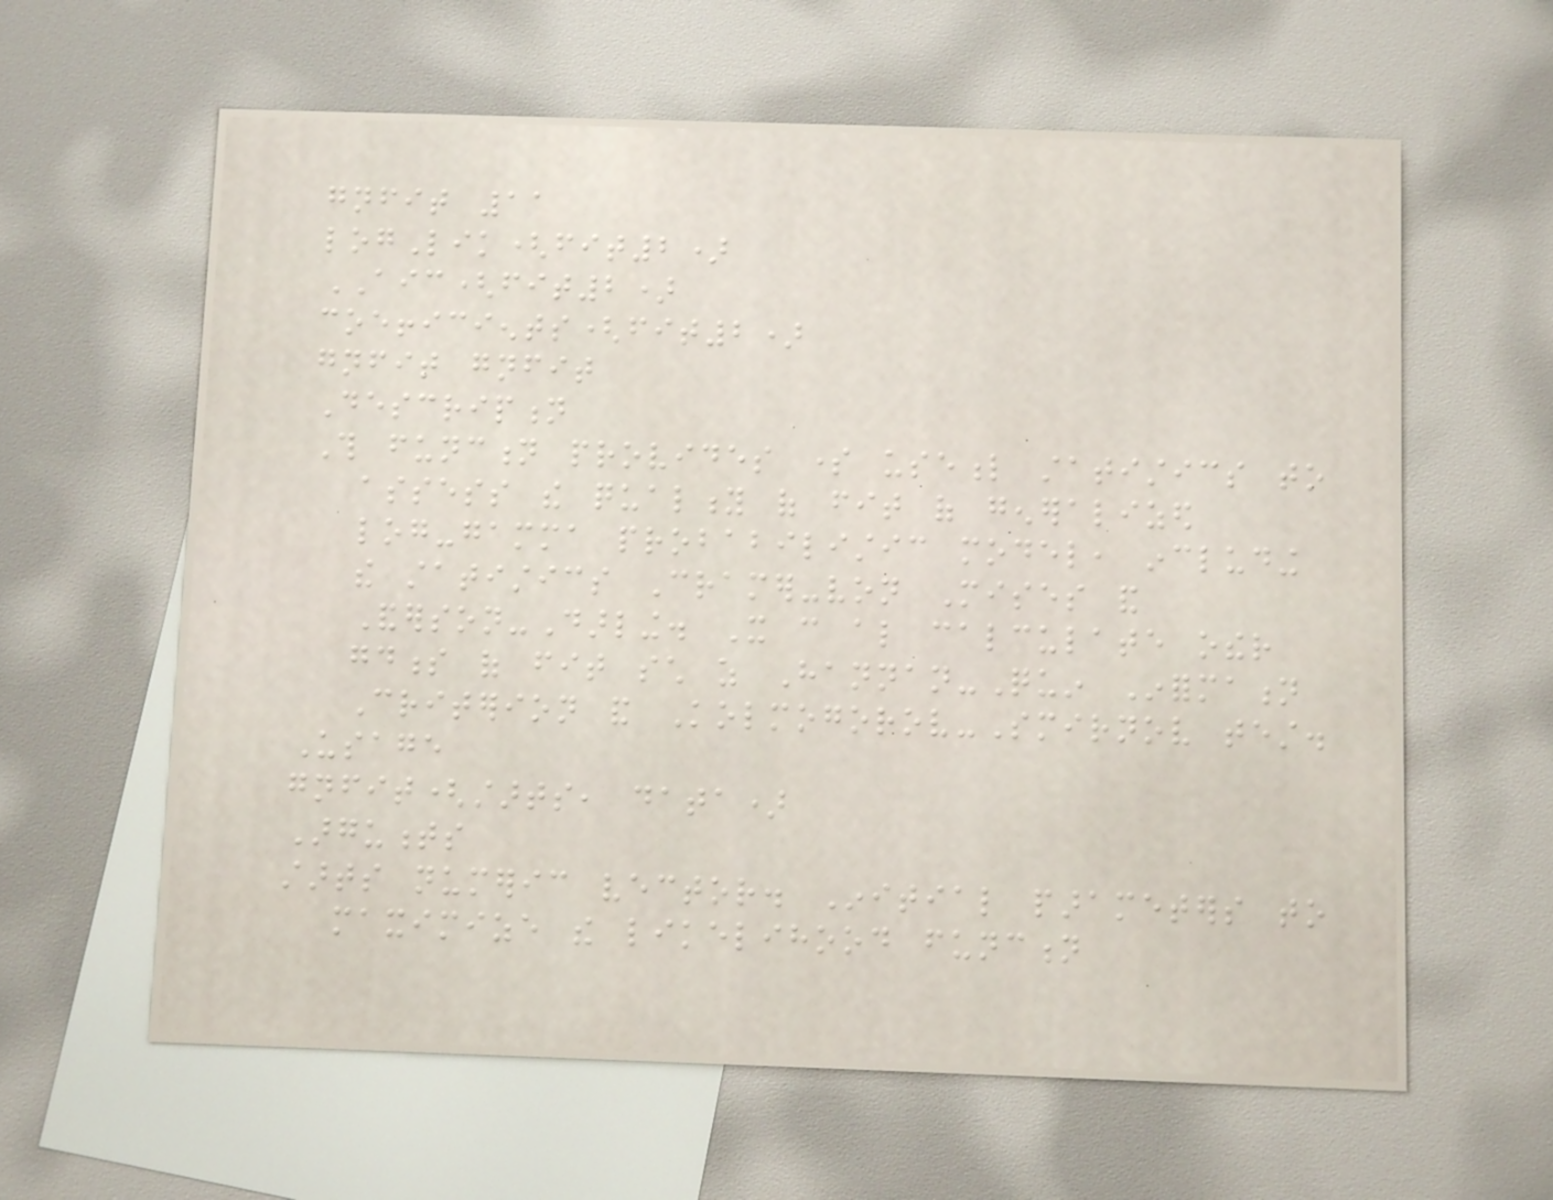gnfit 11
logLik(fit2)
AIC(fit2)
coefficients(fit2)
gnfit gnfit
Description
This function provides some useful statistics to
assess the quality of fit of generalized
log-gamma probabilistic model, including
the statistics Cramer-von Mises and
Anderson-Darling. It can also calculate other
goodness of fit such as Hannan-Quin Information
Criterion and Kolmogorov-Smirnov test.
Usage
gnfit(starts, data)
Arguments
starts numeric vector. Initial parameters to
maximize the likelihood function
